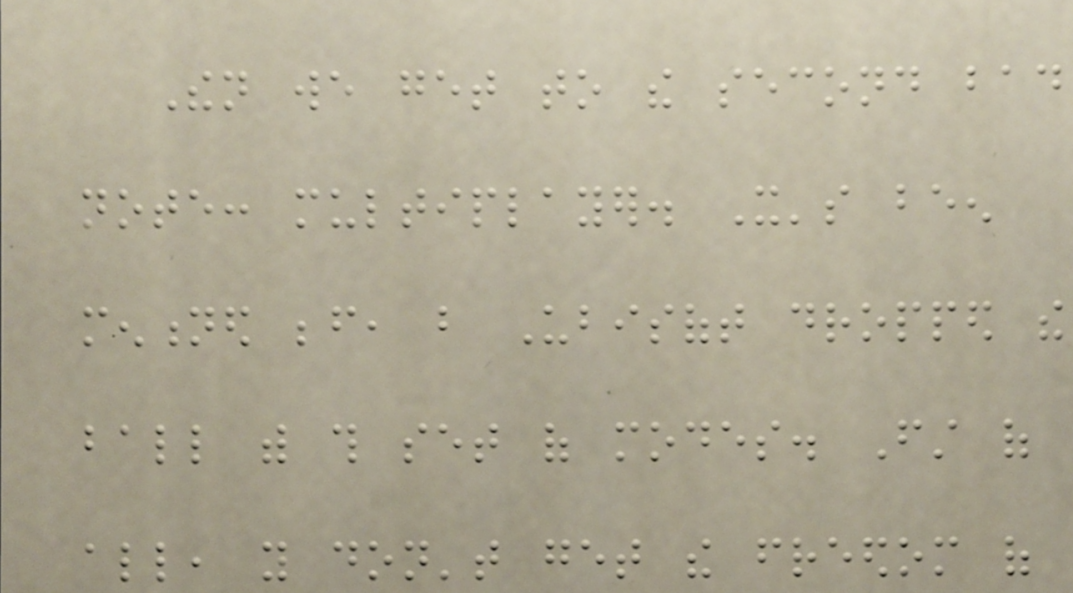Then we get to the second bad
note: multiplayer. It's been
mentioned before, but Ubisoft dropped the
ball with this set of modes. First of
all, you don't get the freedom of
